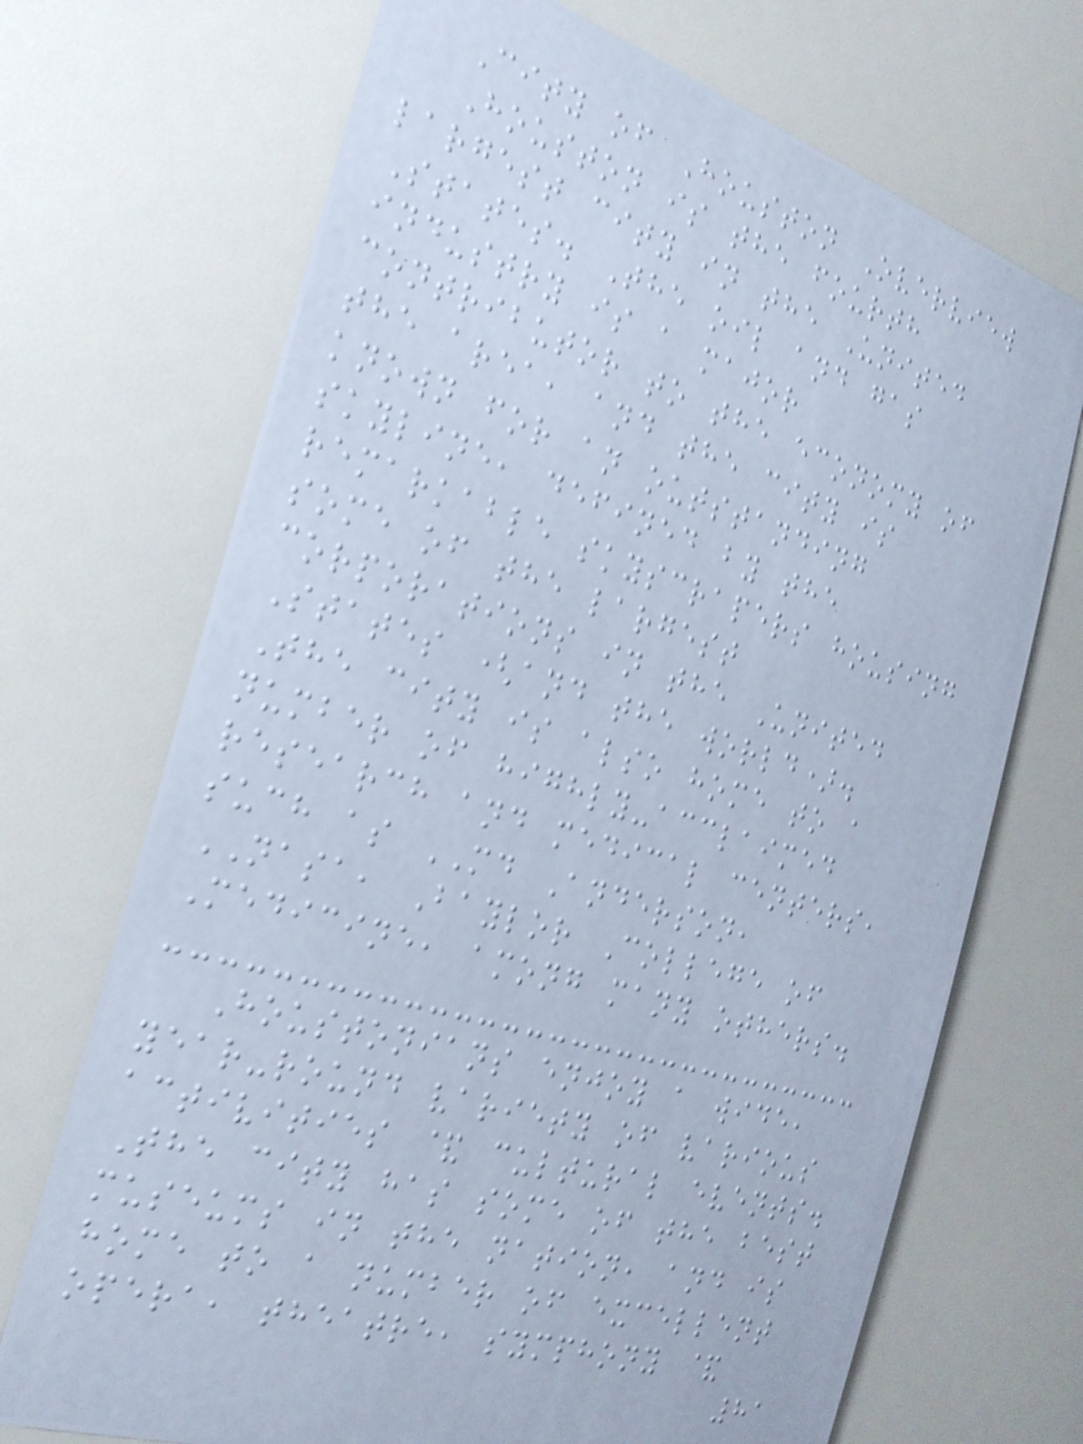City of Houston Overview
Houston is the fourth
largest city in the United
States. The oil and gas
industry is a major
contributor to the economy of
the area, and the city is
known for an outstanding
skyline, defined by the
remarkable skyscrapers housing
some of the largest
corporations in the United
States (and the world).
The city is also home to a
number of highly-acclaimed
research and medical centers,
such as MD Anderson,
NASA, Baylor College of
Medicine, among many others.
Houstonians enjoy a wide,
year-round variety of various
activities & cultural events.
The city has some of the best
museums in the nation, and is
home to a number of excellent
opera, theatre, symphony &
81
